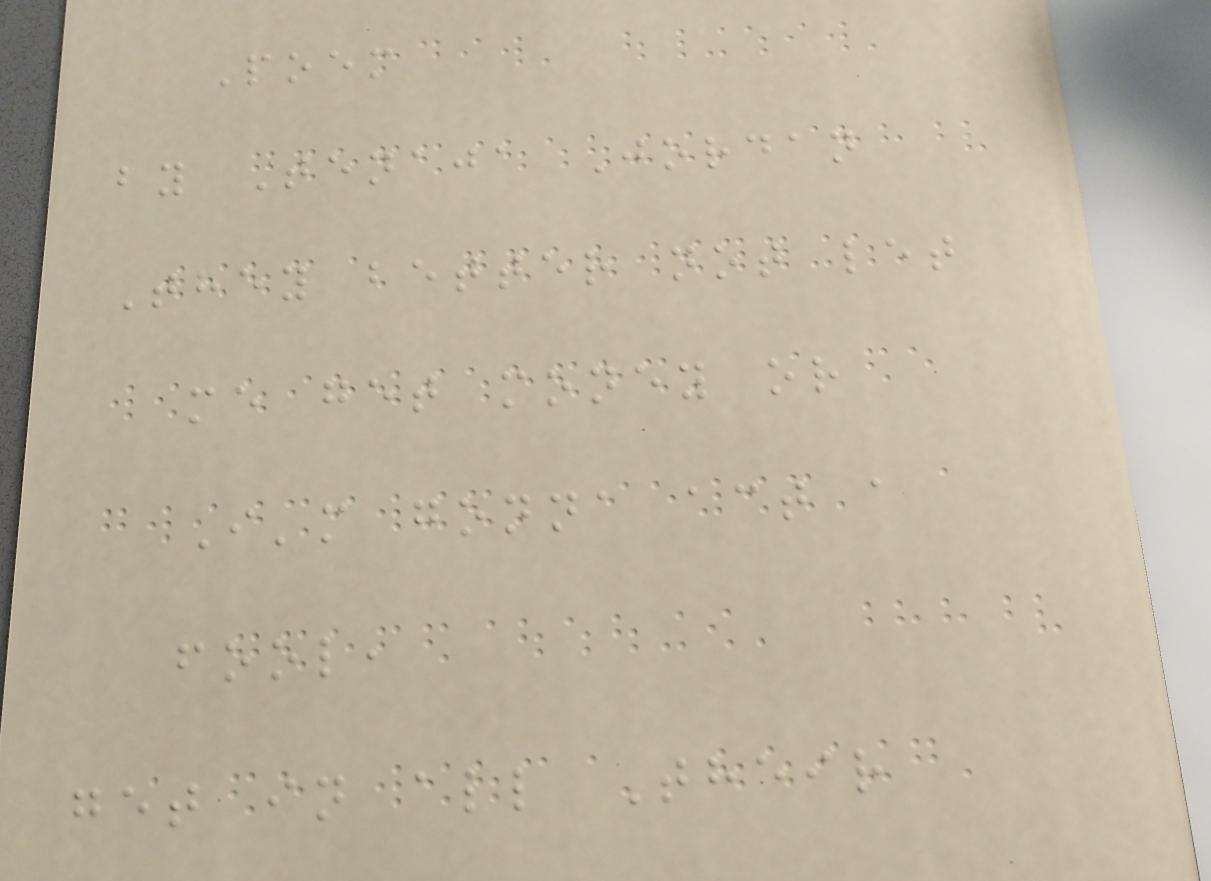Poem
by Tenaja Jordan
They better not let
me get money or
I'm gonna act a
fool,
get in all Their
